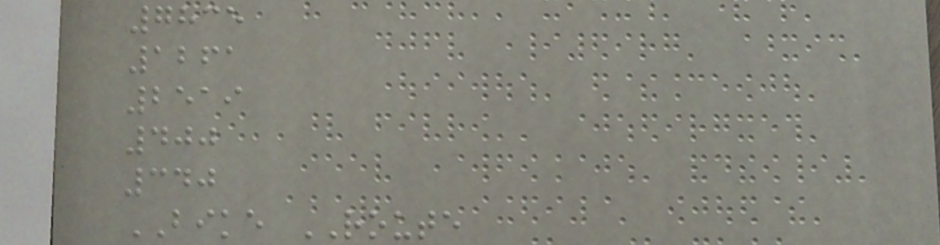7835
1261
2519
400
340
BIKE ROUTE
